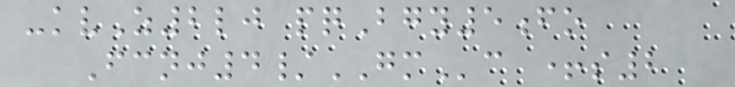-kvZ2lj pqBgy5fo
Fcnj4/GMc +s2
